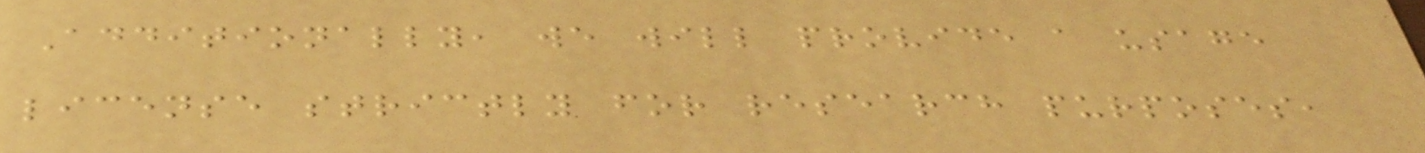Additionally, we will provide a usage
license strictly for research purposes,
